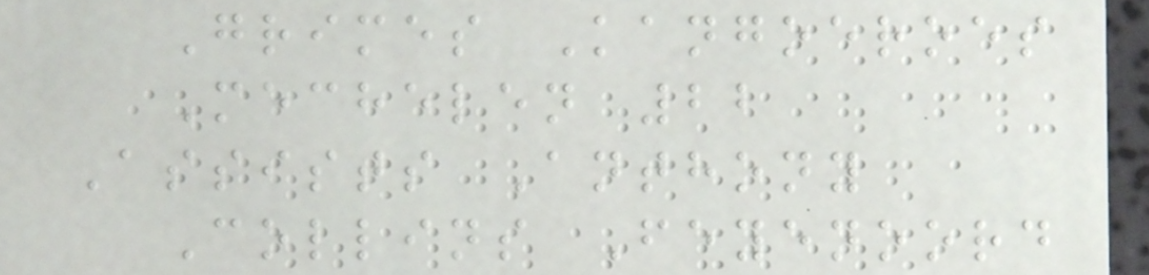Grimes Kangoeroes
Mechelen 22
Assists Anthony
Collins Feyenoord
